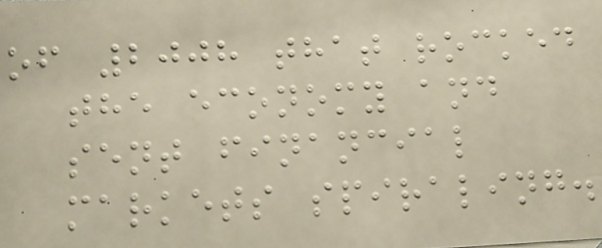of 2008 that rocked
the economy and
sent financial
markets spiraling.
